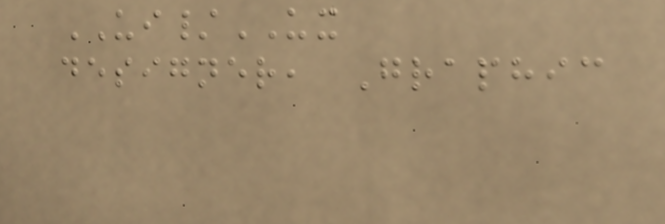UI/UX
designer, Graphic
